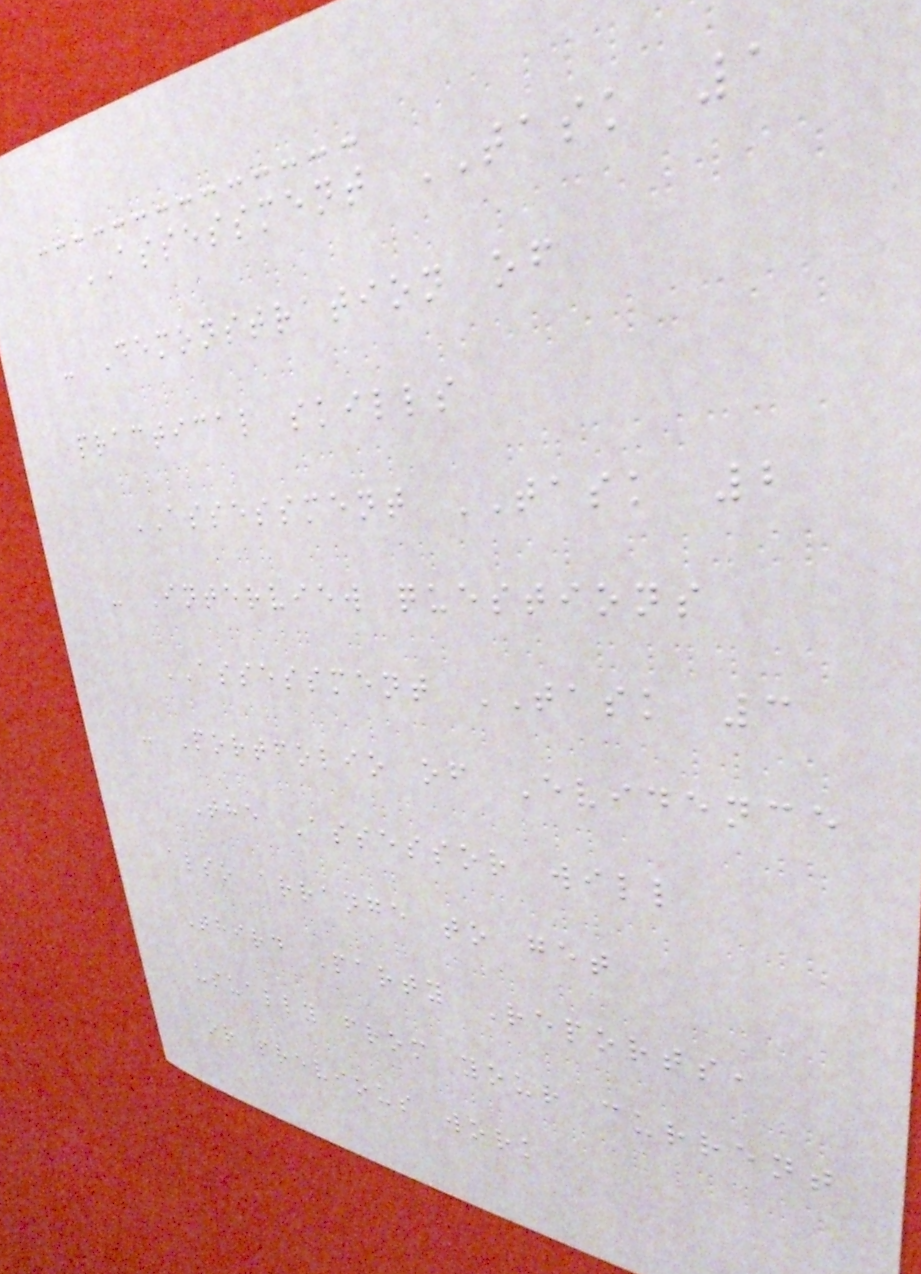ASSESSMENT TASK 1
- Demonstration of
practical skills
ASSESSMENT TASK 2
- Interview questions
ASSESSMENT TASK 3
- Portfolio of Evidence
The Assessor will
also arrange to get
Third Party Reports,
usually from your current
or previous work
